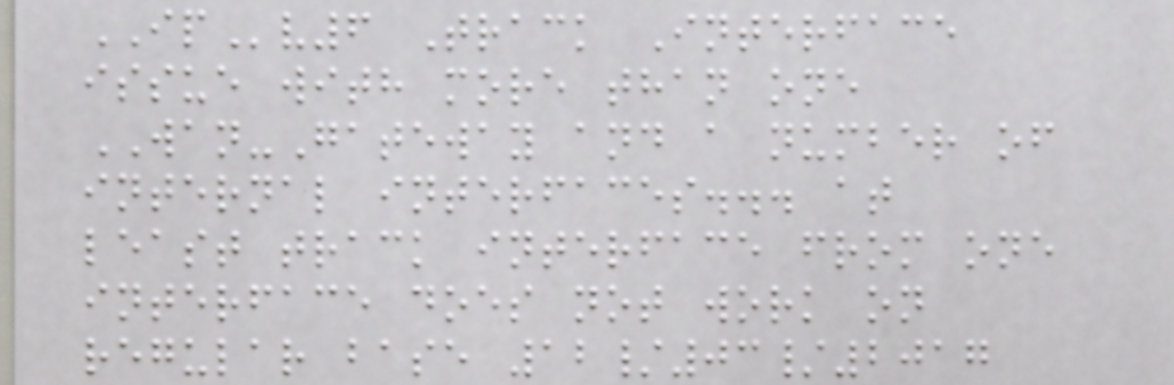IPv6 Track Interface
issue with more than one
WAN-Gateway and a number of
internal interfaces... at
least track interface from one
interface does not work on
regular base 12/03/2017
